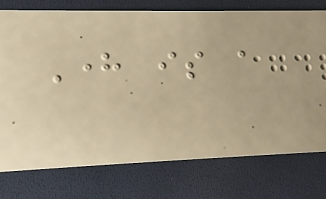Here is a
